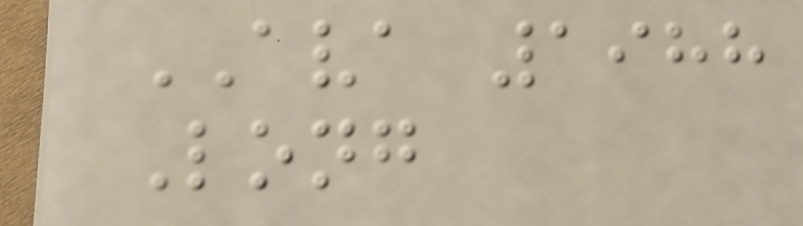AVA 1988
Long
